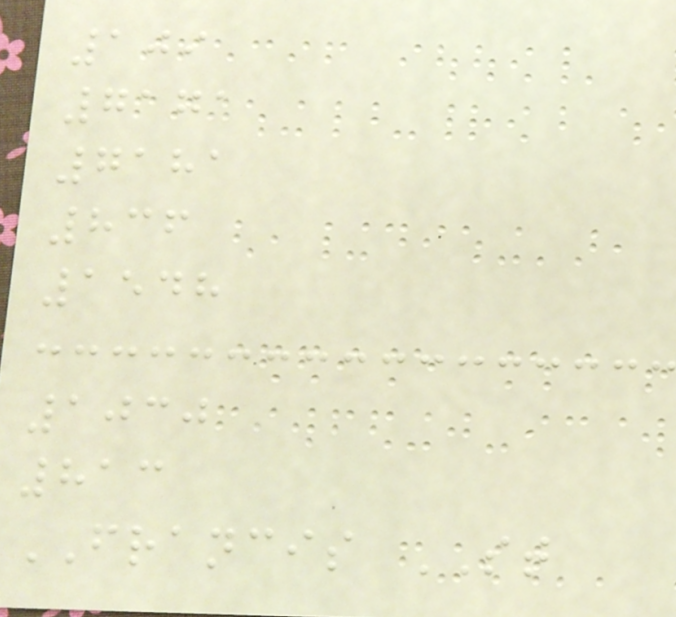109
7171
7181
836
1548
1030
813
FRANCIS ST
